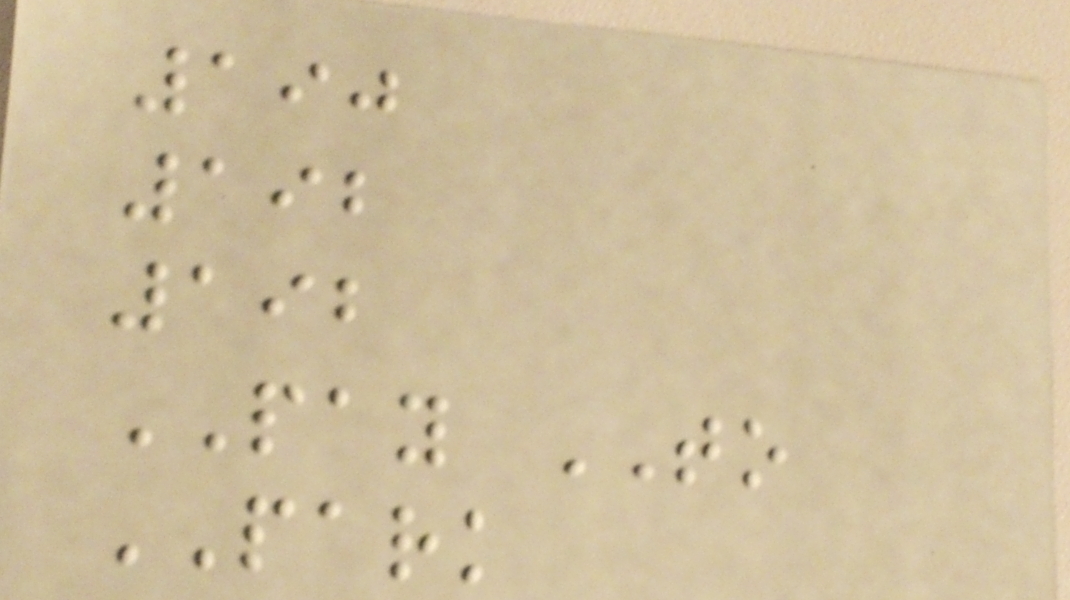190
192
192
PAY TO
PARK
